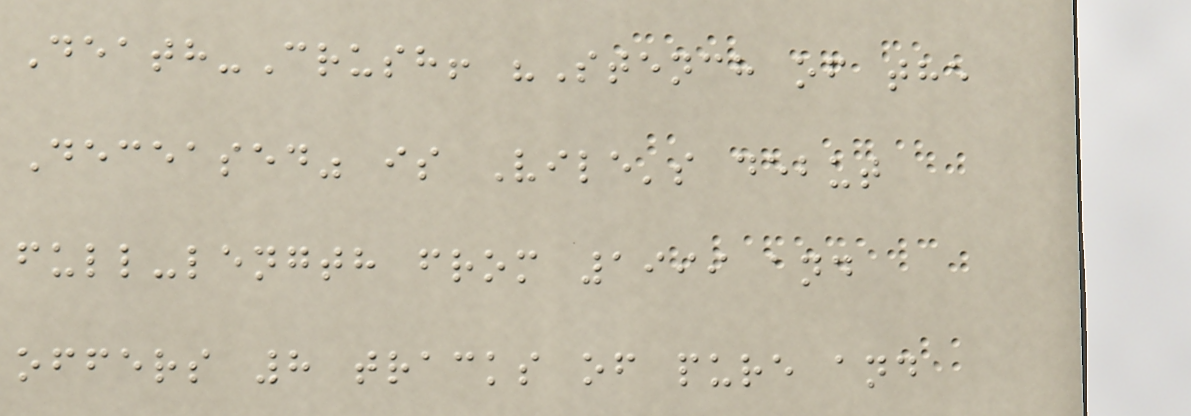Death-Crush! "Stench of the
Deceased" is Vile's debut
full-length from 1999 and
offers 8 tracks of pure and
